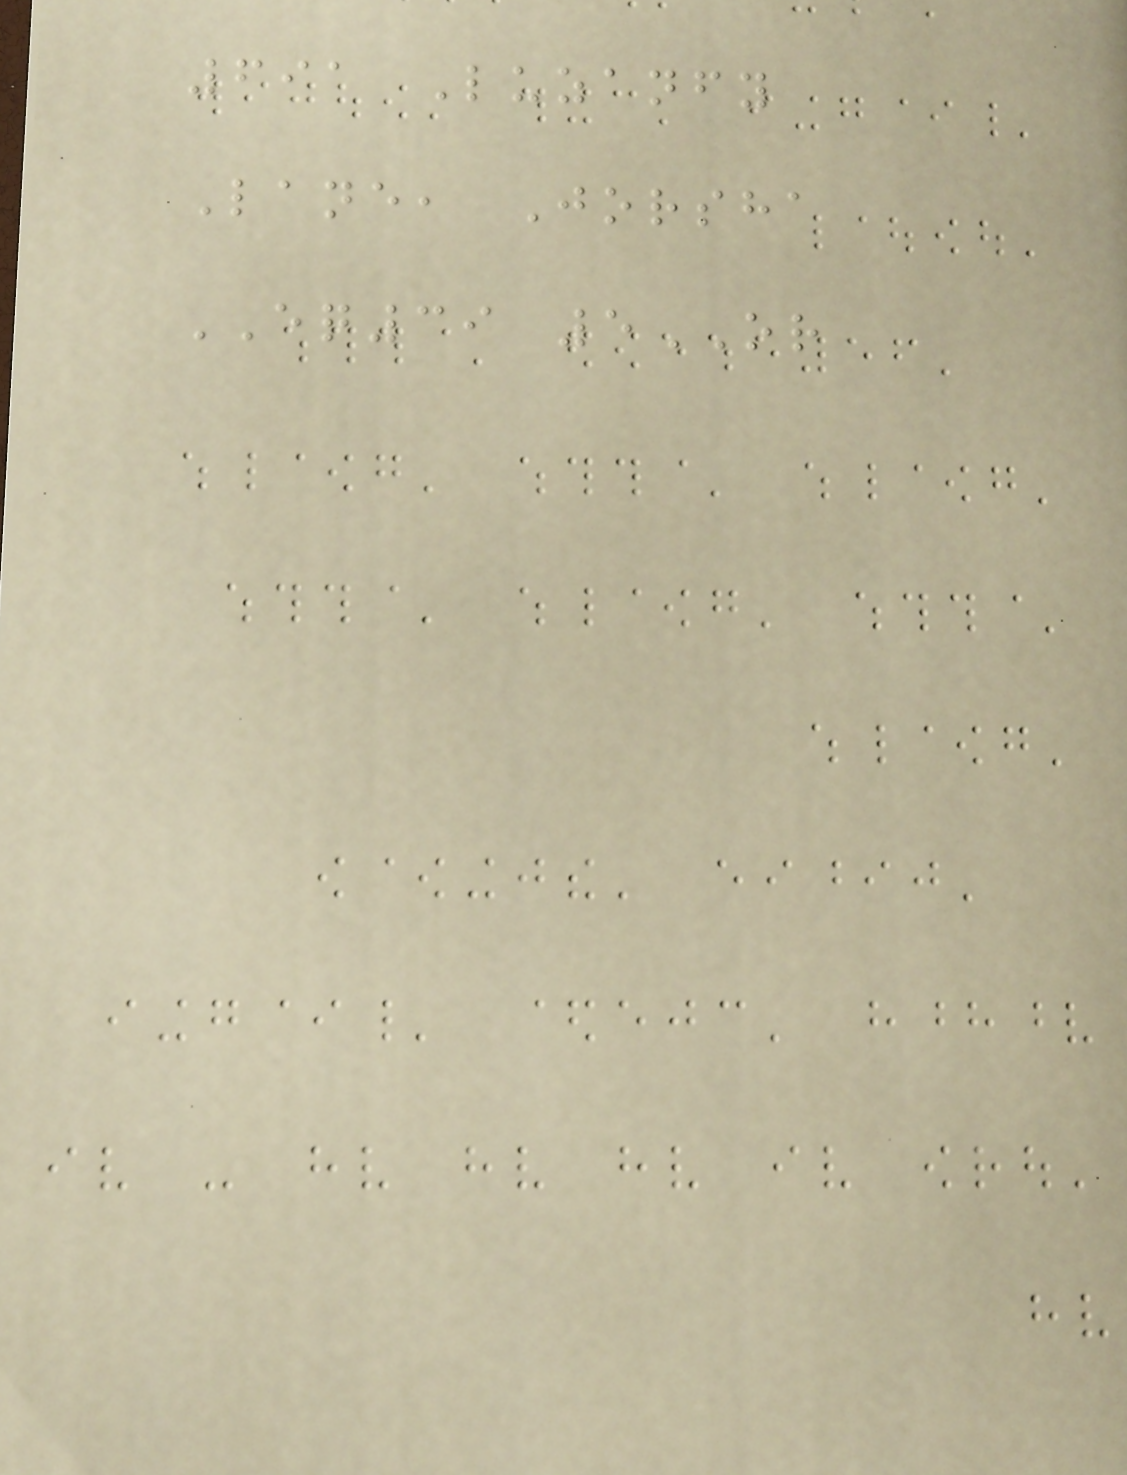691 Luzanfy
Lane, Jorsha
EQ39 5OR
